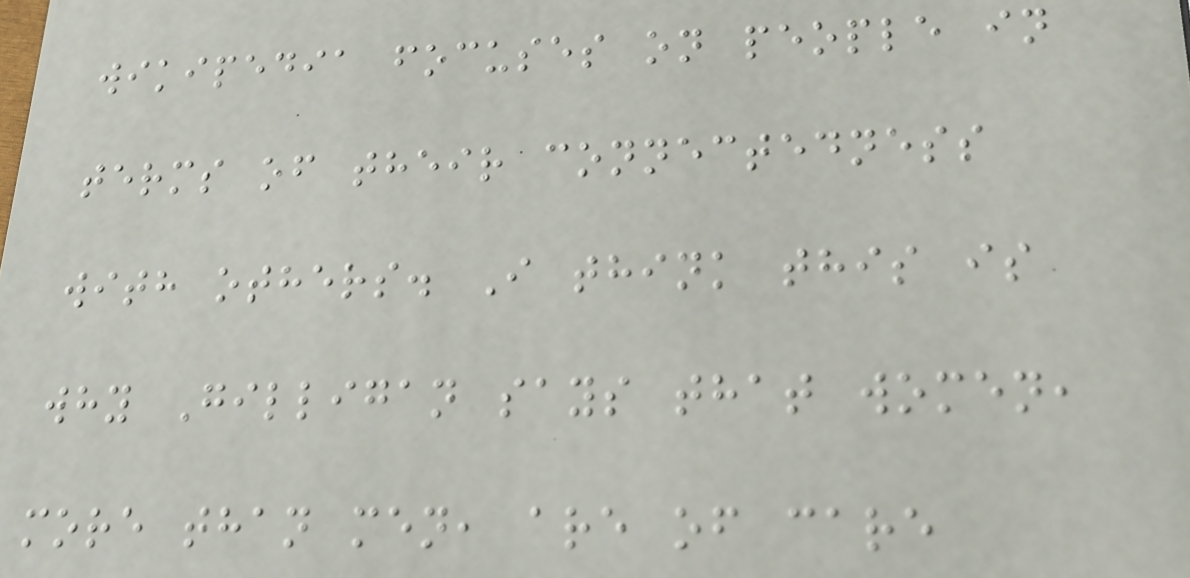wikipedia focuses on people in
terms of their connectedness
with others. I think this is
why Gilligan says that women,
more than men, are of care
